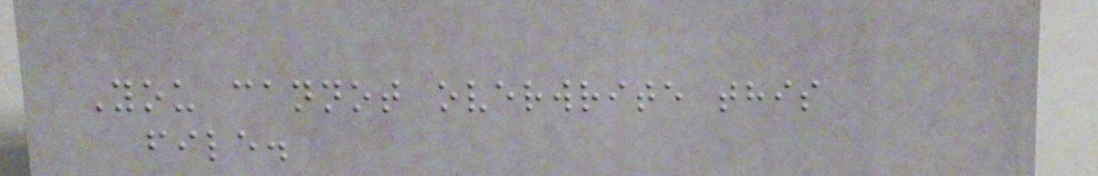You cannot overwrite this
file.
